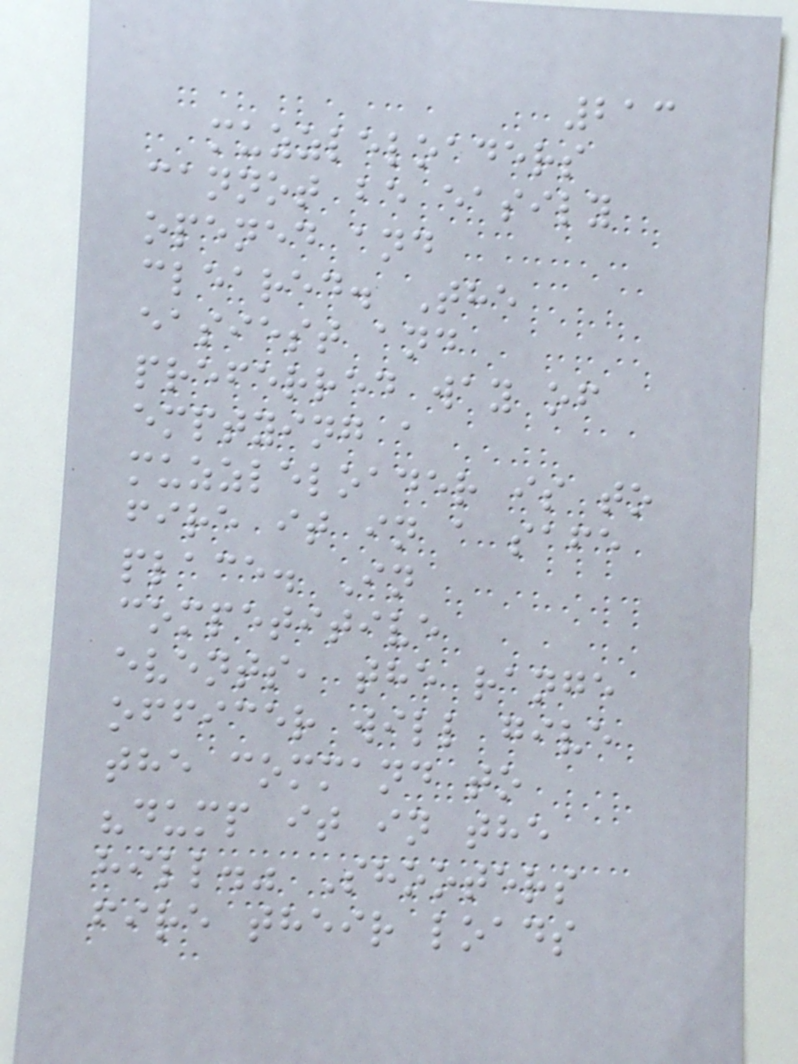213
muzzleloaders
cannot be easily
opened and
cleared. The
easiest and
preferred way of
emptying a
muzzleloader is to
fire it in a safe
place. In
competitive
events, the range
officer will give
the command to
"dump it in the
hill." Shooters
fire their loads
